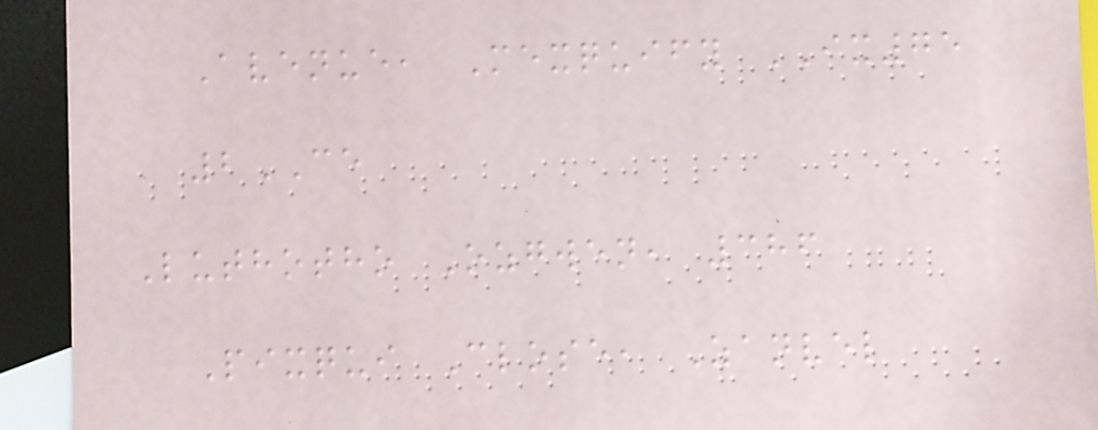Avenue, Mexquify IX75
2CE
Luthotho Ozgwen, 386
Pixqui Close, Zanvel
